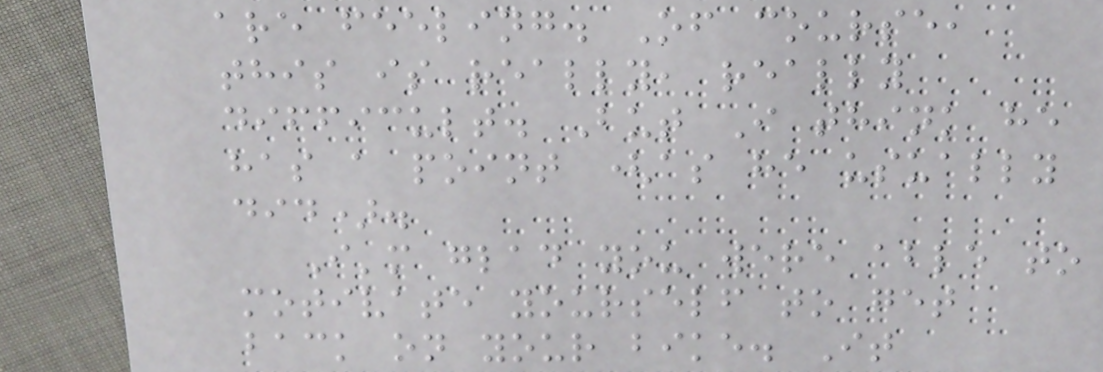are feeling. Of course,
this is really, really
difficult. But I think he
has a point (as he usually
did).
I'm glad you were able to
motivate yourself to get
back on your bike. It
